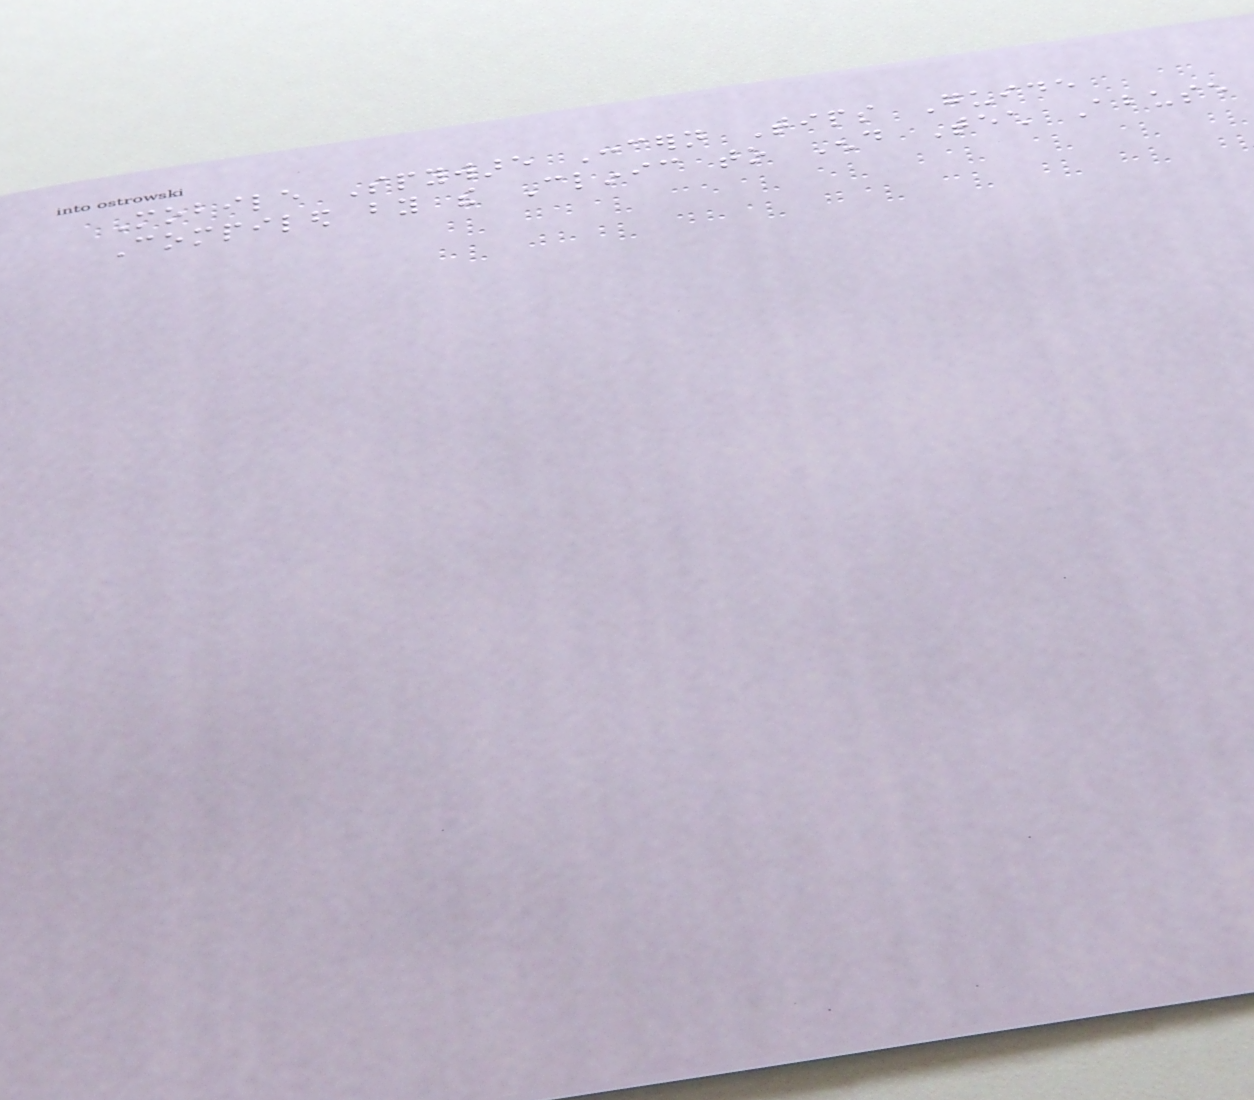Mobile Spyware Concern Tips Guide
Compiled by the Clinic to End Tech Abuse
